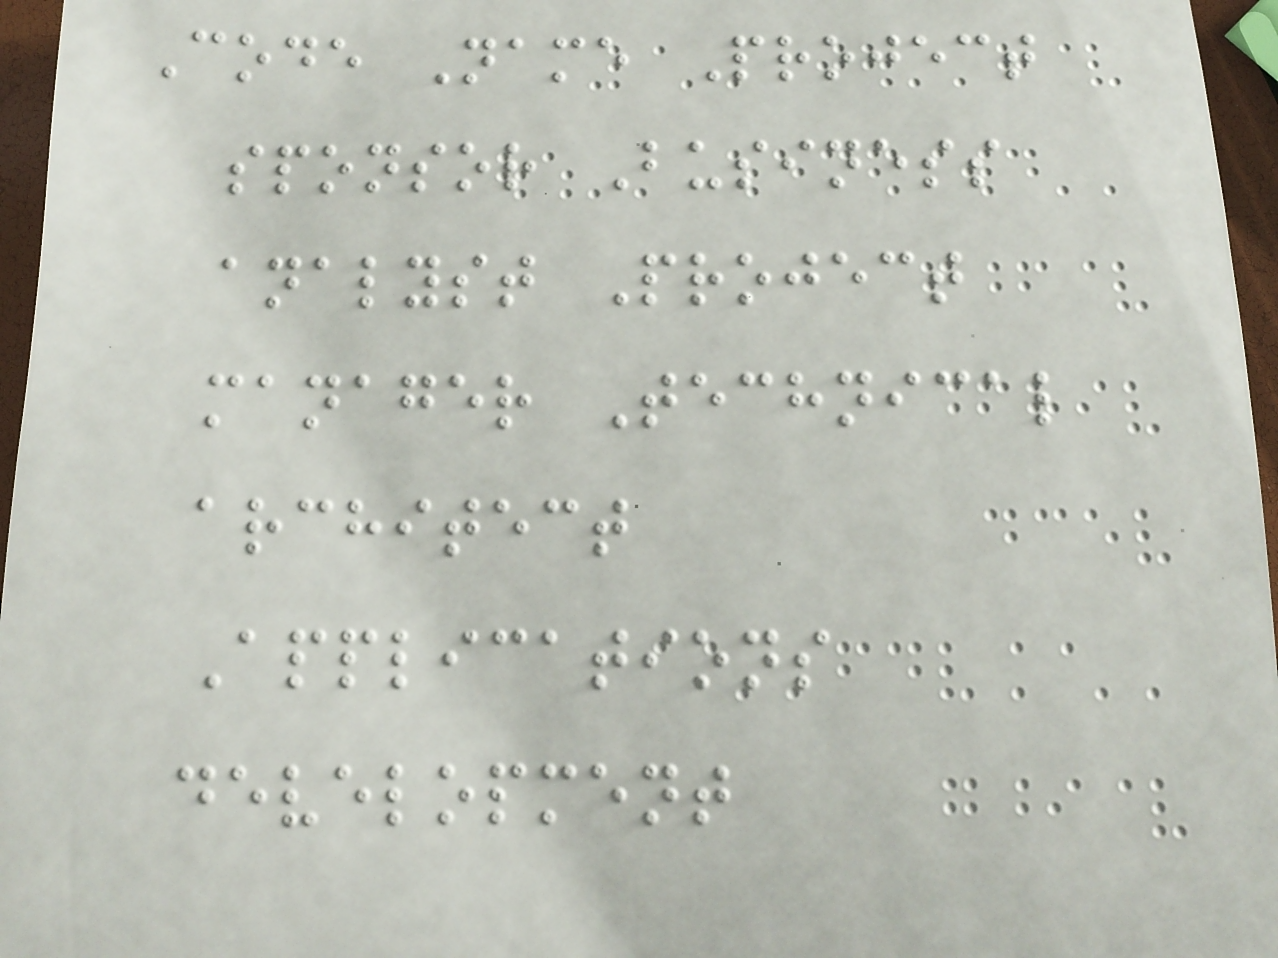Code Name Project
sponsor Business
analyst Project
manager Technical
architect
Applications
development
